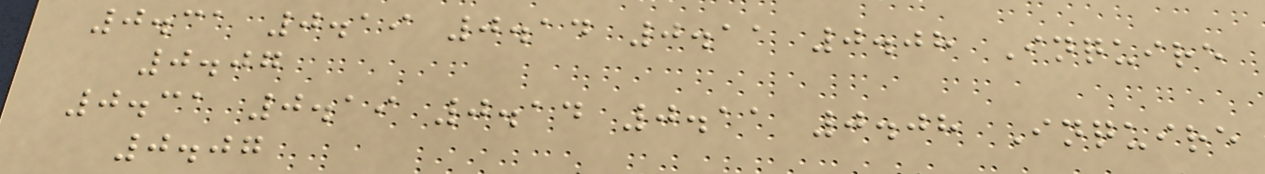0.31 0.19 0.14 0.11 0.08 Inquire
0.07
0.31 0.19 0.14 0.11 0.08 Inquire
0.07
